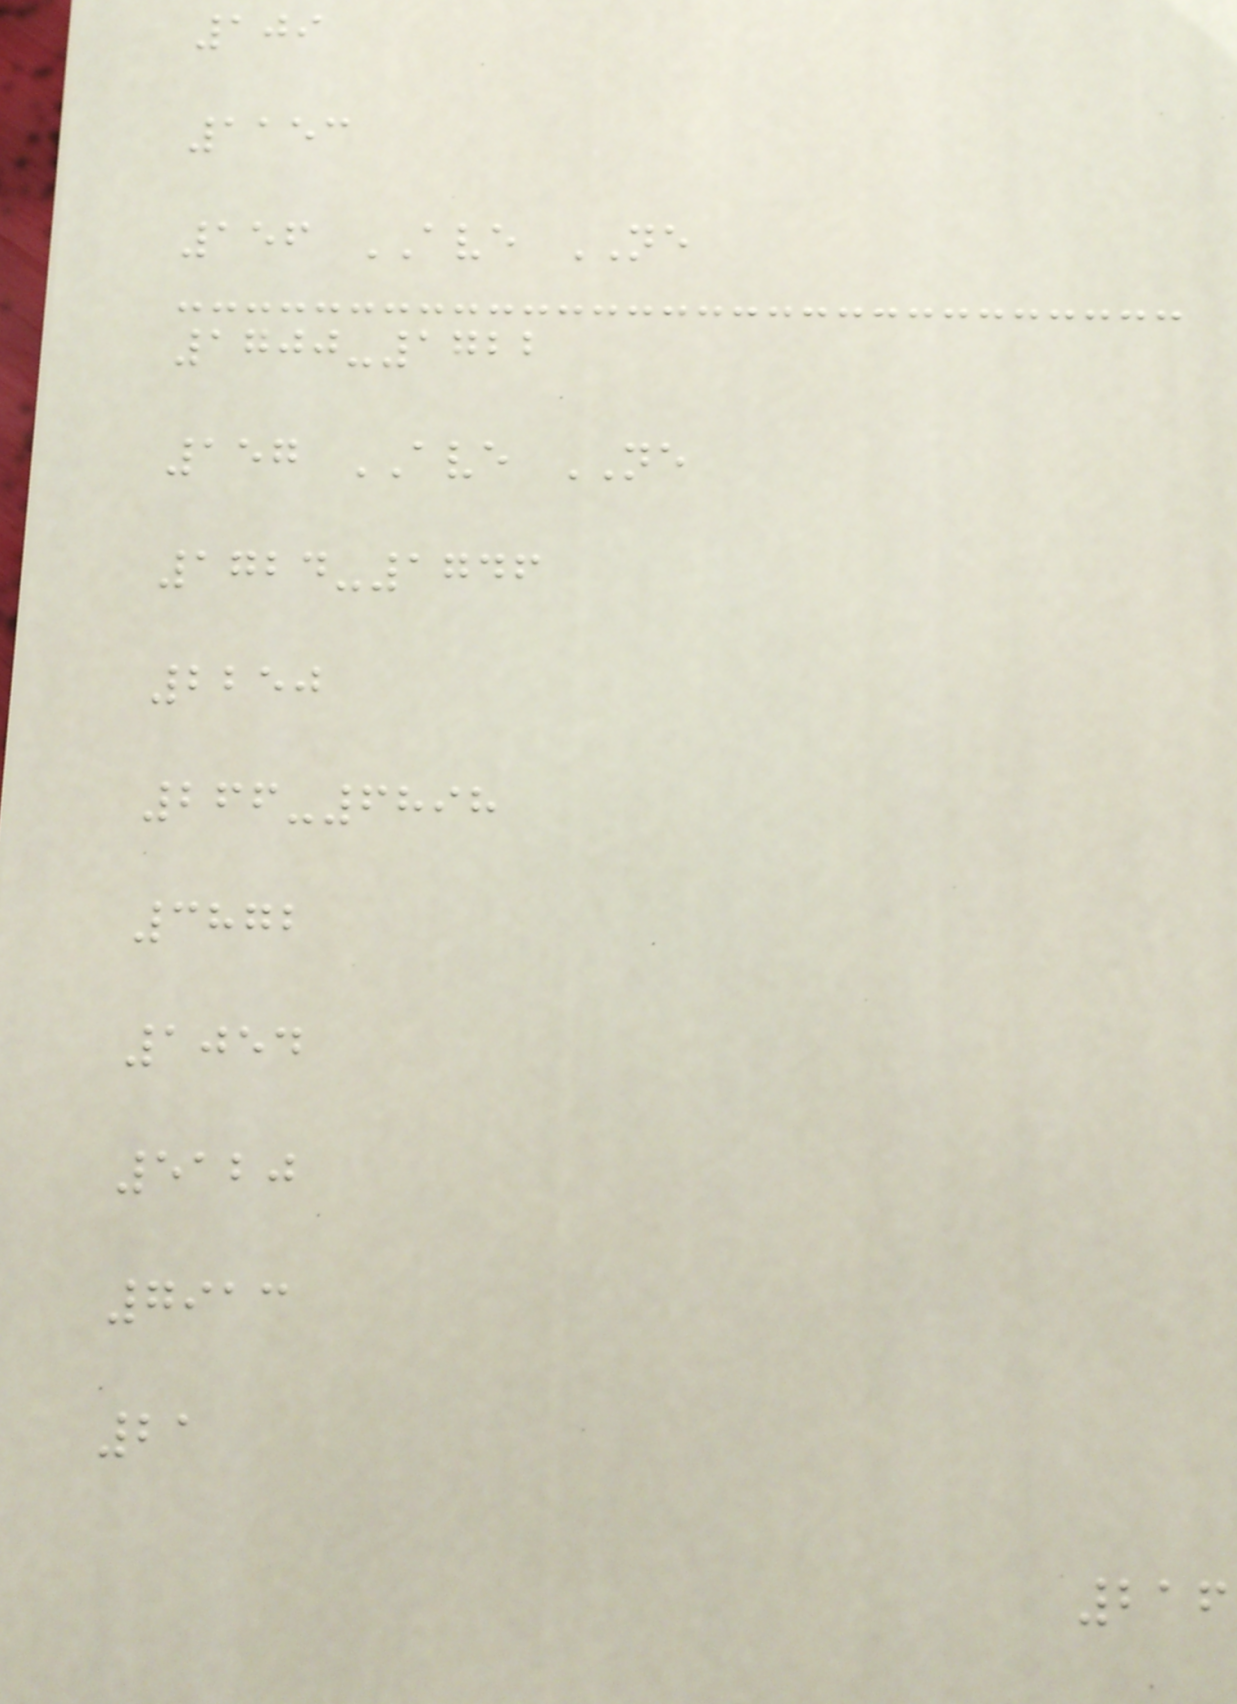109
1153
156 AVE NE
1700-1722
157 AVE NE
1724-1746
2250
266-6898
3872
1054
5120
7913
21
216
